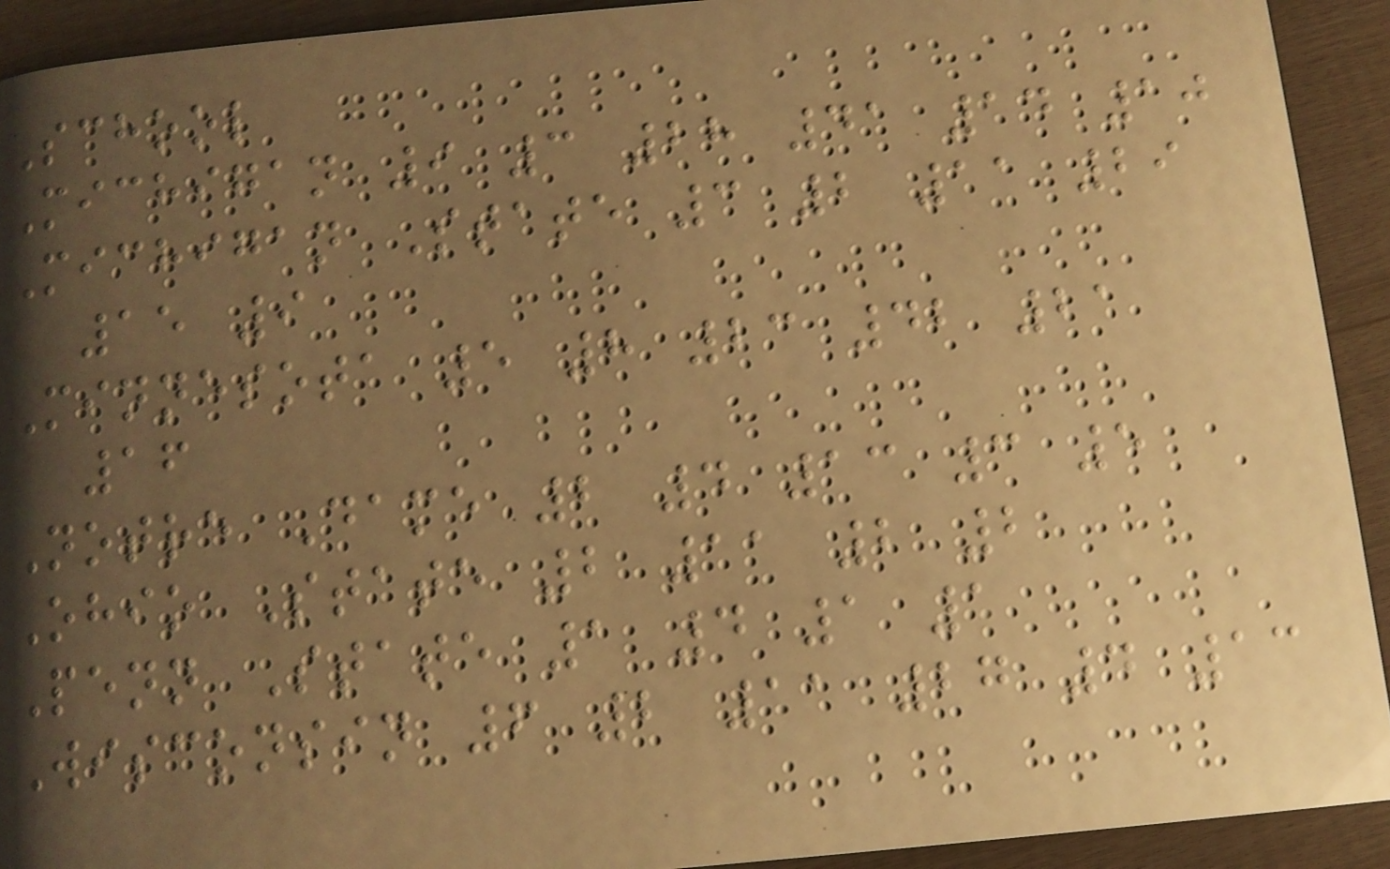School
Michigan 9 3 28 41 14 10
Michigan State 3 2 11 29
15 9
Minnesota 5 8 23 42 21
16
Notre Dame 2 4 13 3 5
Ohio State 2 11 2 2
Penn State 1 4 1 1
Wisconsin 6 2 11 27 4 13
